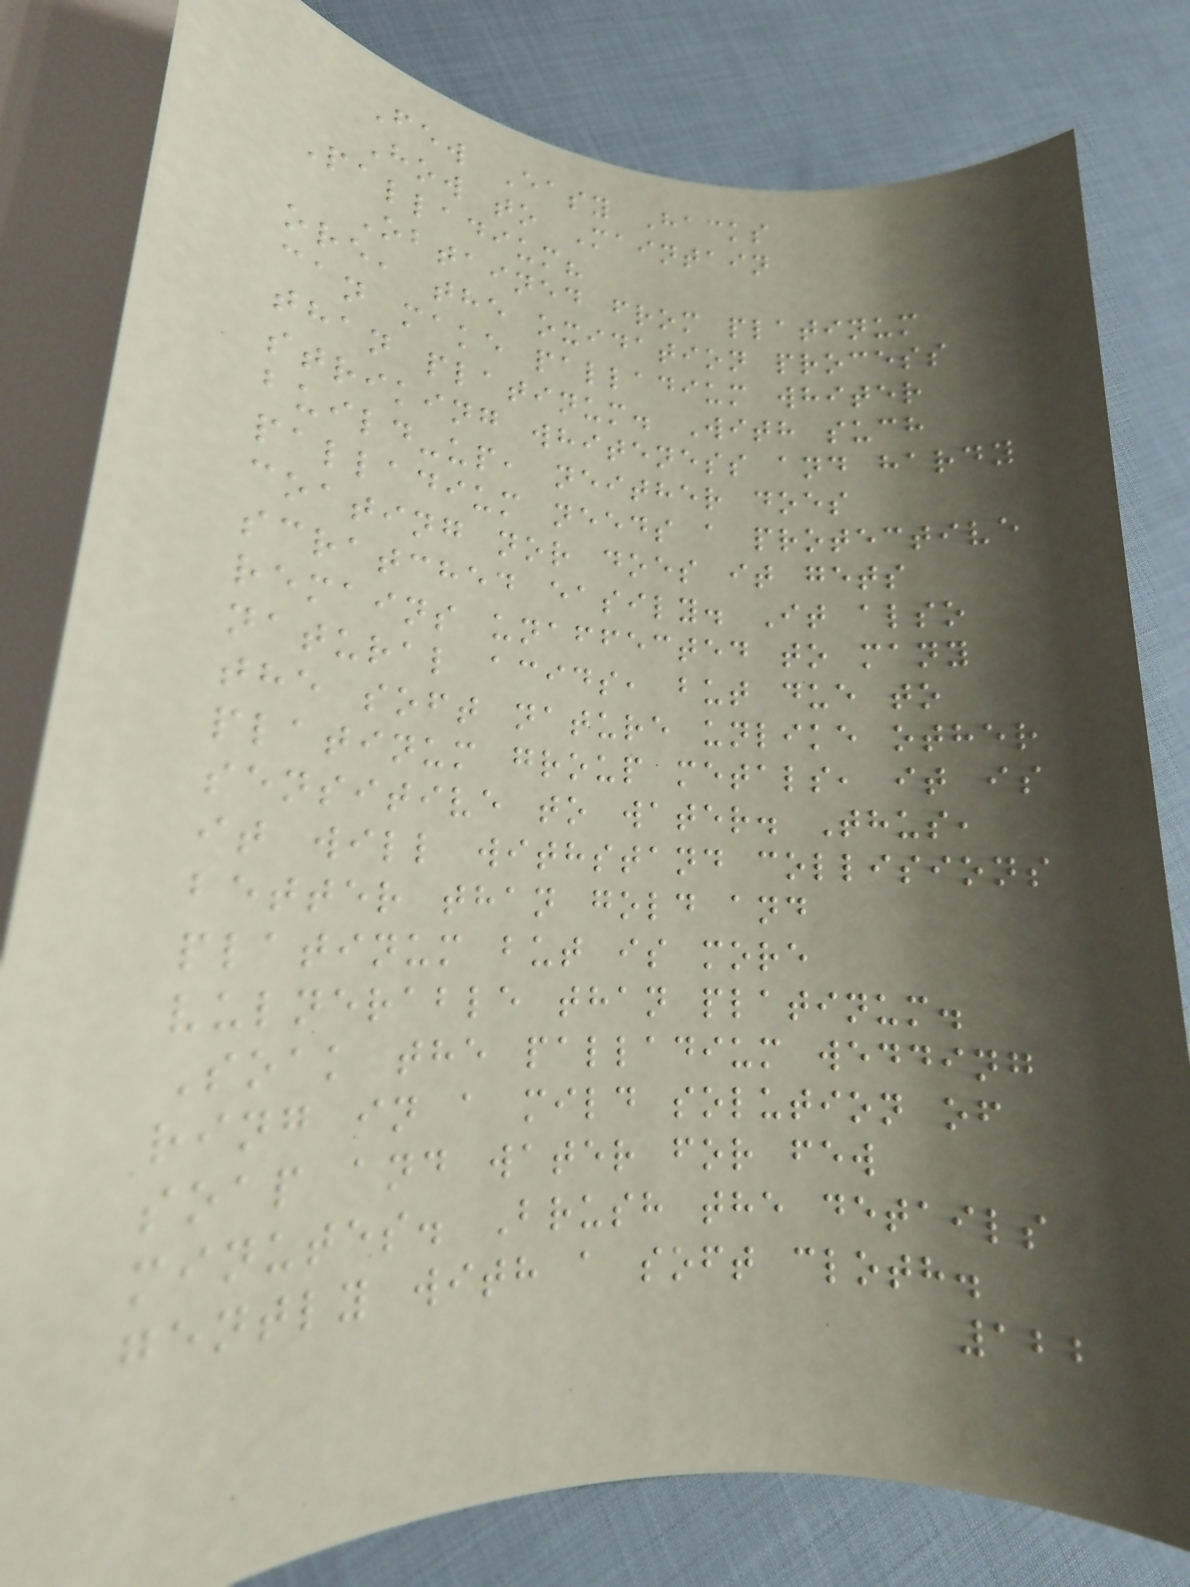Few Easy Hacks
How to Maintain
Palladium?
Obtained from platinum
ore, the oxidation process
can make palladium whiter
than platinum. With such
striking whiteness and hardy
build-up, neither does
palladium needs a protective
coating nor does it gets
scratched easily. It also
remains unaffected to many
natural acids, but due to
the soft nature unlike other
platinum group metals, it is
sensitive to water. Thus,
it will withstand collisions
better than gold and
platinum but is more
vulnerable than platinum.
Soak the palladium wedding
ring in a mild solution of
soap and water for few
minutes. Brush the details
gently with a soft cloth.
122
